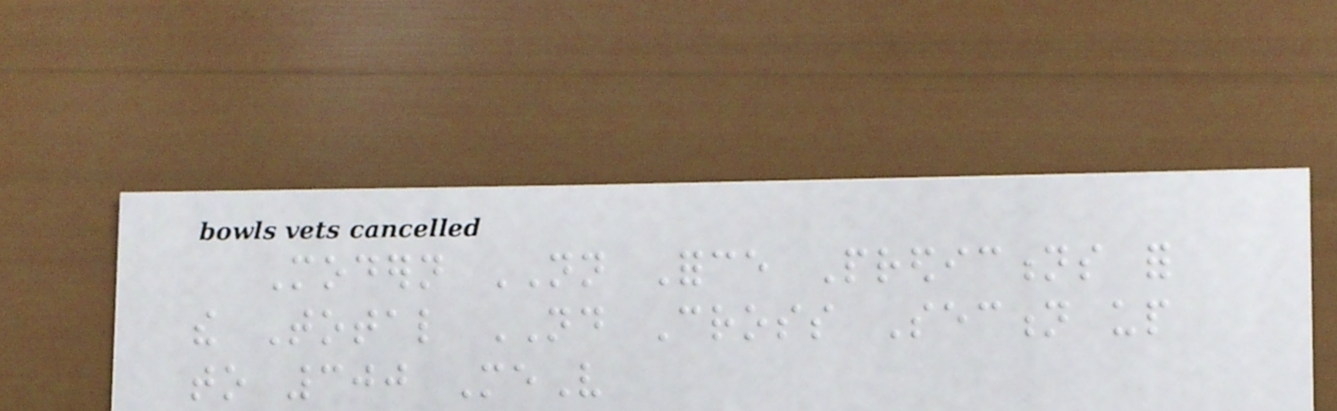Modern NN Force Predictions for
the Total ND Cross Section up
to 300 MeV
